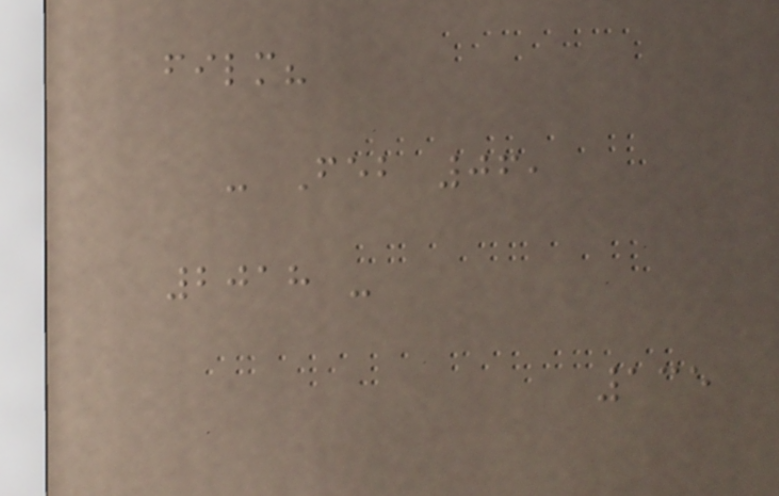film?
- Feb 06,
2018 -
135
